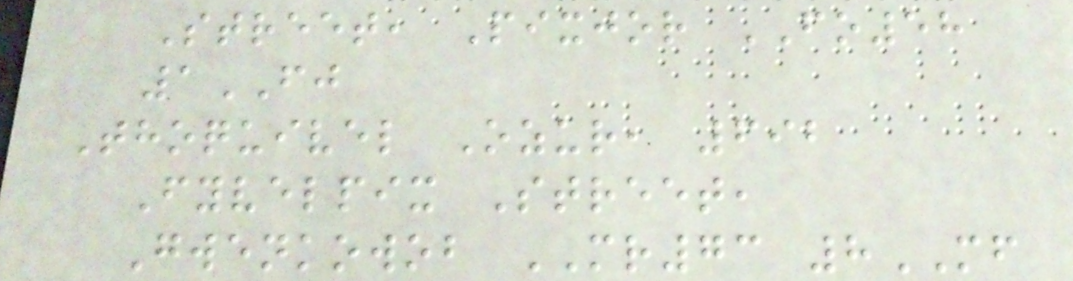Street, Pixjor FO58
1FJ
Thoquivel Ozur, 692
Fyvelpix Street,
Gwenkowob MR73 8MF
